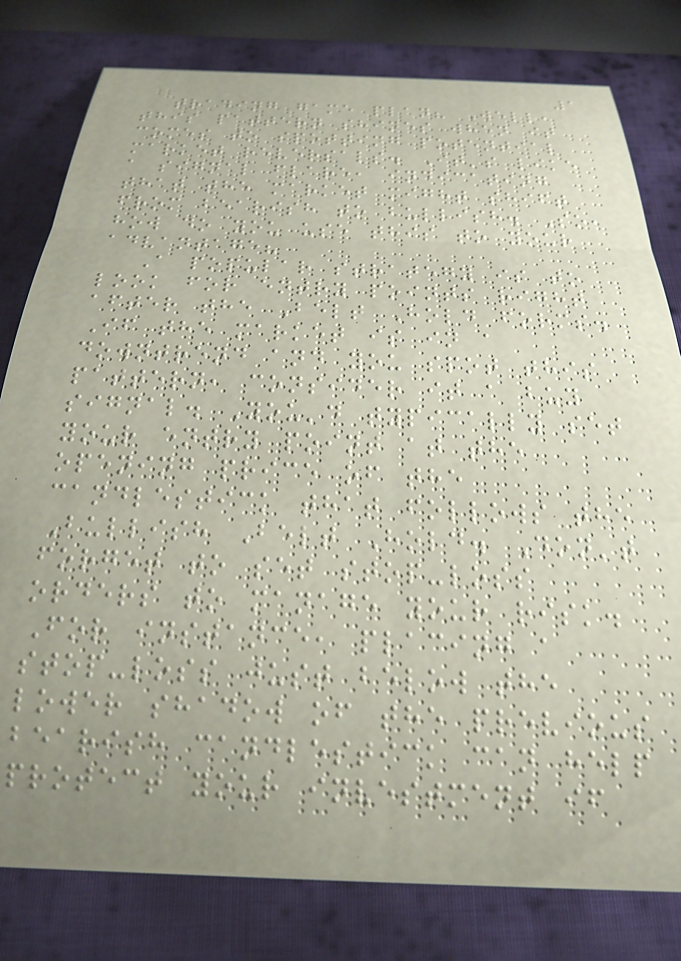1
trading game plan? Well,
this pattern shines when it
comes to spotting potential
market reversals. It's like
a signal flare, indicating
that the market might shift
from bearish to bullish. So,
how do you use this to your
advantage?
A popular strategy is to
look for entry points right
after the Belt Hold forms.
If the market is in a
downtrend and you spot this
pattern, consider it a buy
signal. You'd typically set
your entry point at the
opening price of the
candlestick that follows the
Bullish Belt Hold. Don't
forget to set stop-loss
orders to manage your risk.
For instance, placing a
stop-loss just below the
lower shadow of the previous
bearish candlestick can help
protect your investment if
